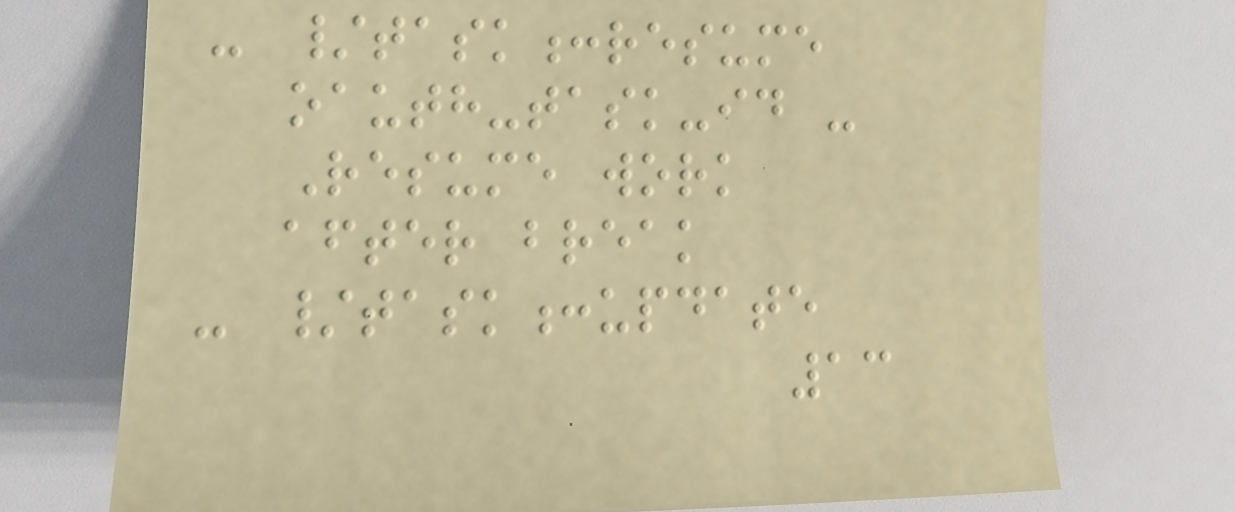- /task:resume
oauth-task-id -
Resume work
after break
- /task:update
13
